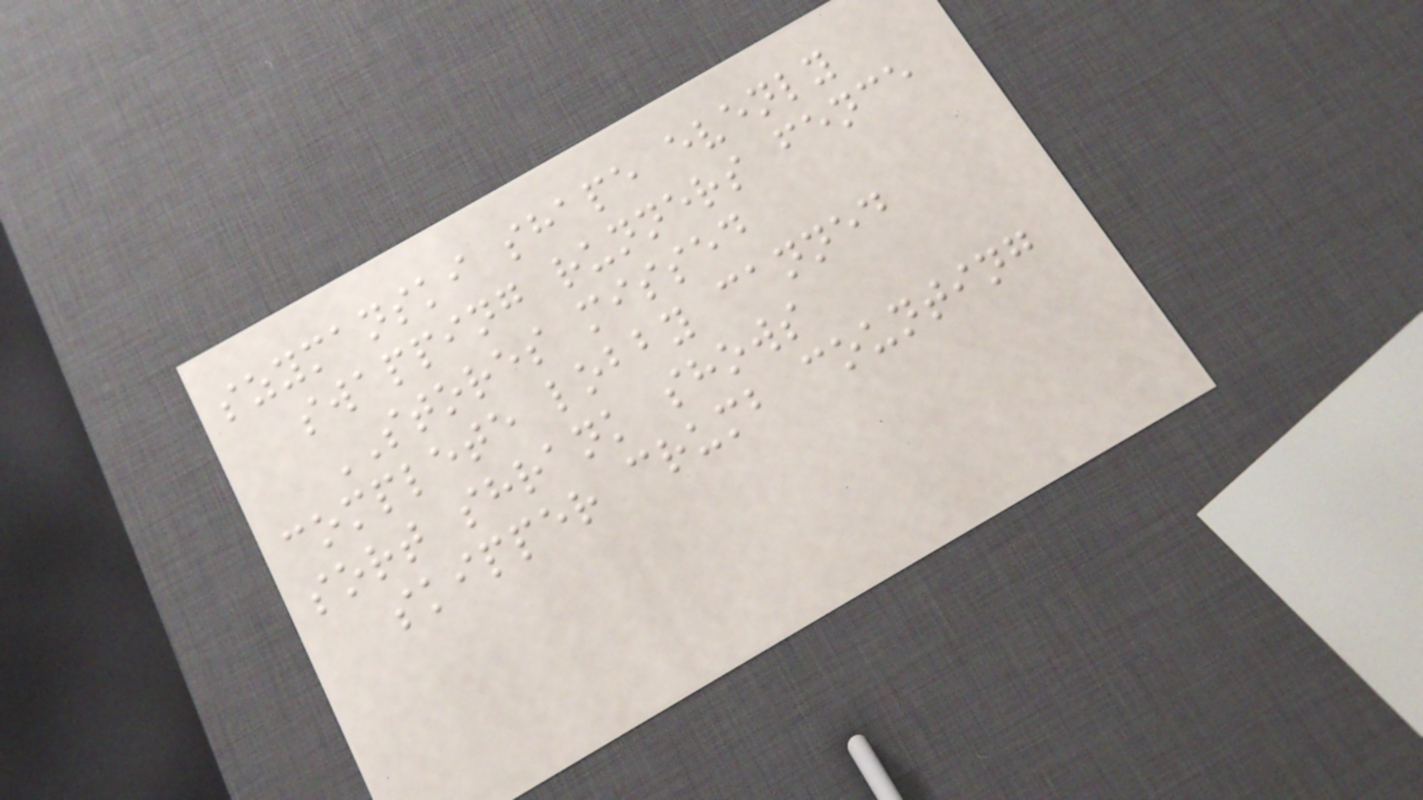szymanski shape evenly
swapping runners fence
STORES missed
complete lobby canned
sort shrank shows
skipper crumb counting
